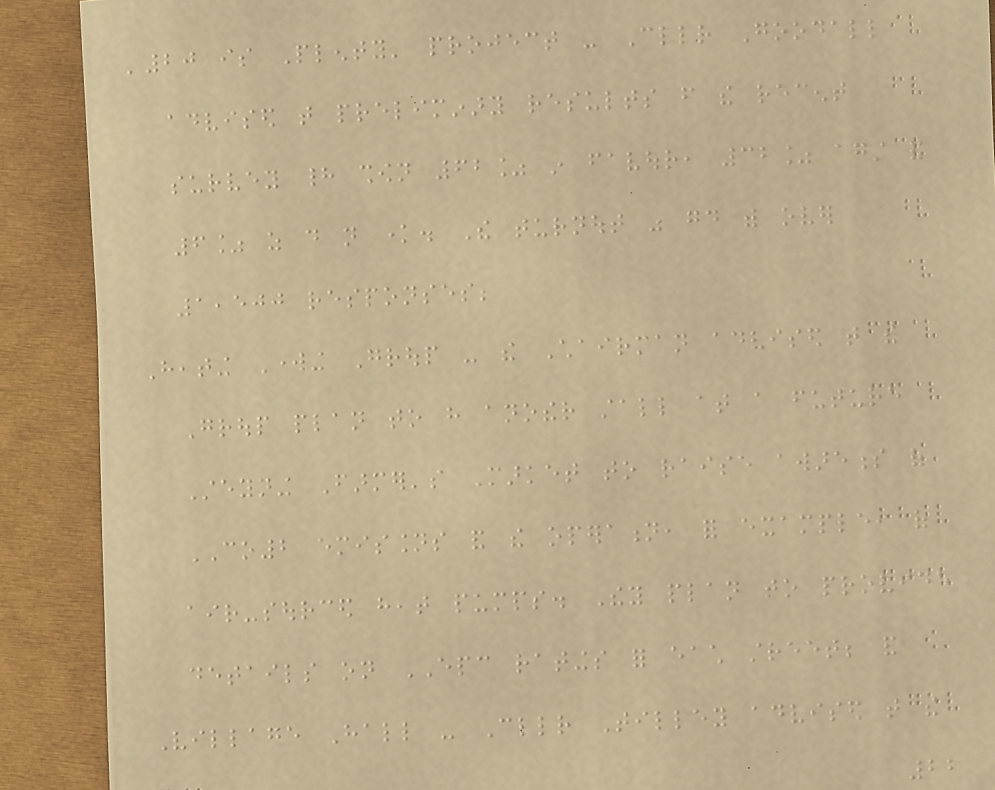'20 is Plenty' project - Cllr Goodall
advised that preliminary results from the recent
survey had shown 62% in favour, 32% against and
6% as do not know. The turnout was good with over
1,500 responses;
Heating Working Group - the Chairman advised that the
Group plan to have another stall at a future
Steyning Farmer's Market to raise awareness of
CO2 emissions and the operation, for example, of
air-sourced heat pumps. They plan to provide
details on EPC ratings for each street; and
Village Hall - Cllr Tilley advised that the
22
